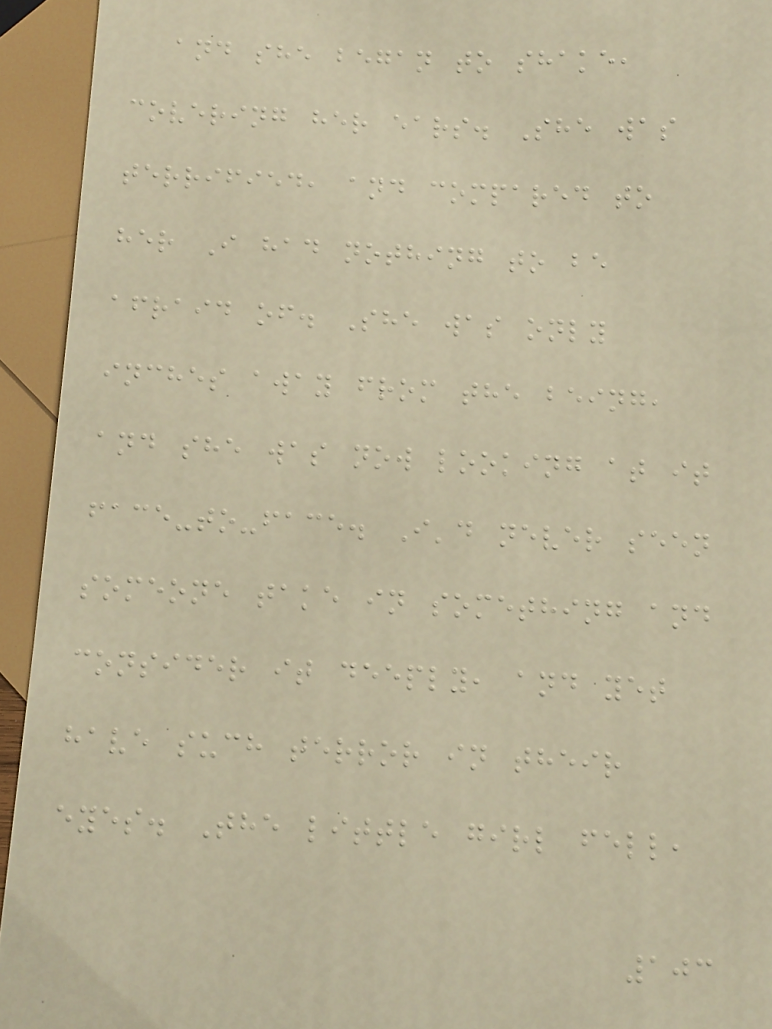and she began to shake,
covering her ears. She was
terrified, and compared to
her I had nothing to be
afraid of. She was only
inches away from the being,
and she was now looking at it
face-to-face. I'd never seen
someone take in something and
consider it deeply, and yet
have such terror in their
eyes. The little girl fell,
103
